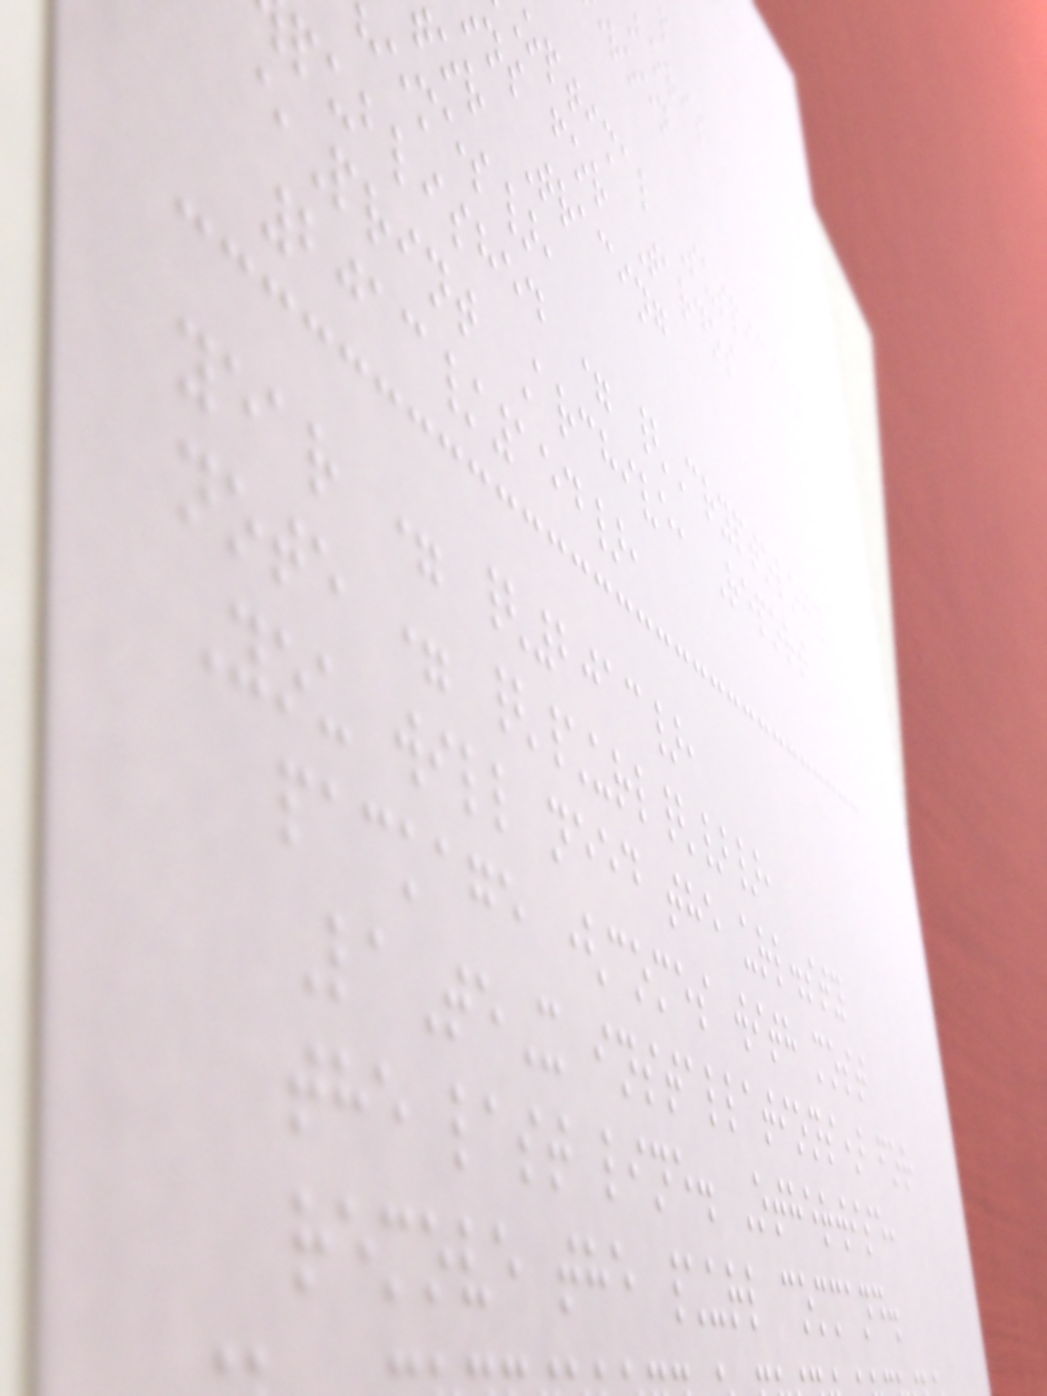optimal Suspicion
ns for Tardos
or Tracing
hemes},
published = {Cryptology
ePrint Archive, Report
2013/154},
year = {2013},
note = {\url{}},
You will need the url.sty
package (comes with most
LaTeX installations) for
the last line. Otherwise,
remove the \url command.
